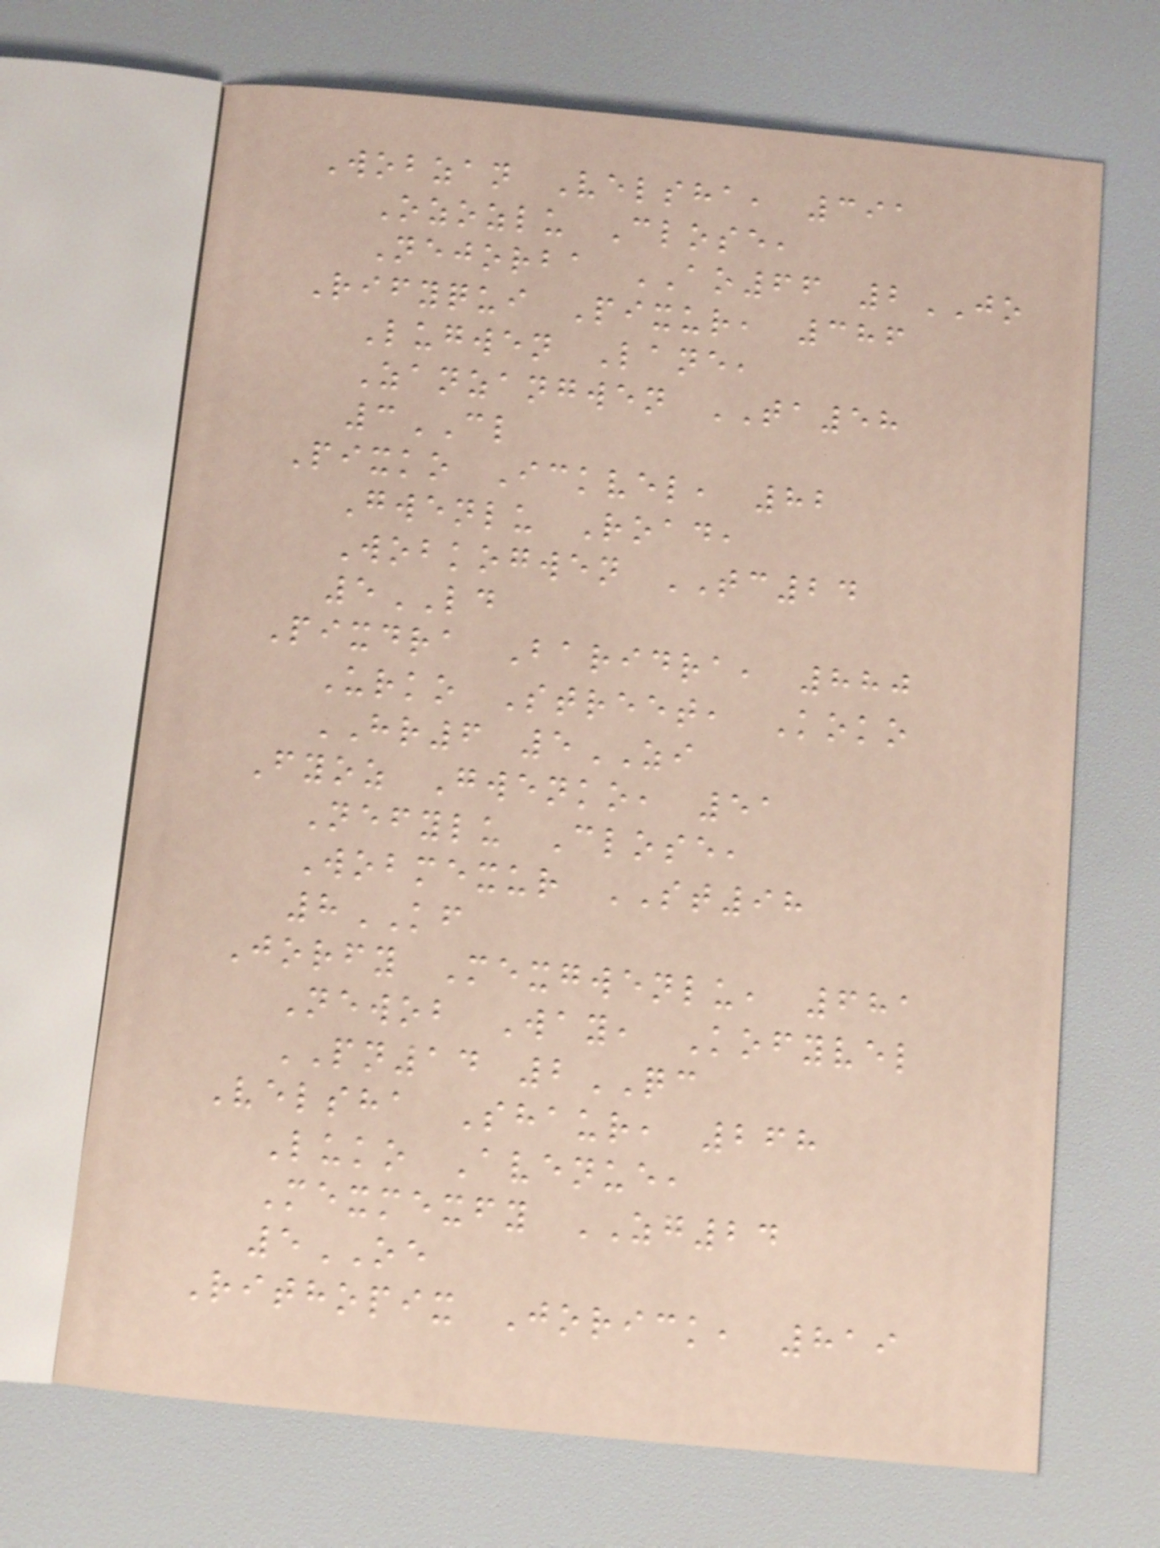Wobzan Velsha, 391
Ozozlu Close,
Nejorba AO66 2JO
Rifyqui Pixur, 386
Lugwen Lane,
Zanzangwen TA58
3CL
Pixko Ickvel, 82
Gwenlu Road,
Wobkogwen TC24
5LD
Pixdra Baridra, 880
Urko Street, Koko
HR6 5ZI
Fyoz Gwenko, 51
Nefylu Close,
Wobmexur ST98
8KF
Jorfy Mexgwenlu, 681
Newob Way, Kofyvel
PN14 2QC
Velsha Shaur, 268
Luko Avenue,
Mexmexfy ZG24
5OE
Rithopix Jorick, 819
